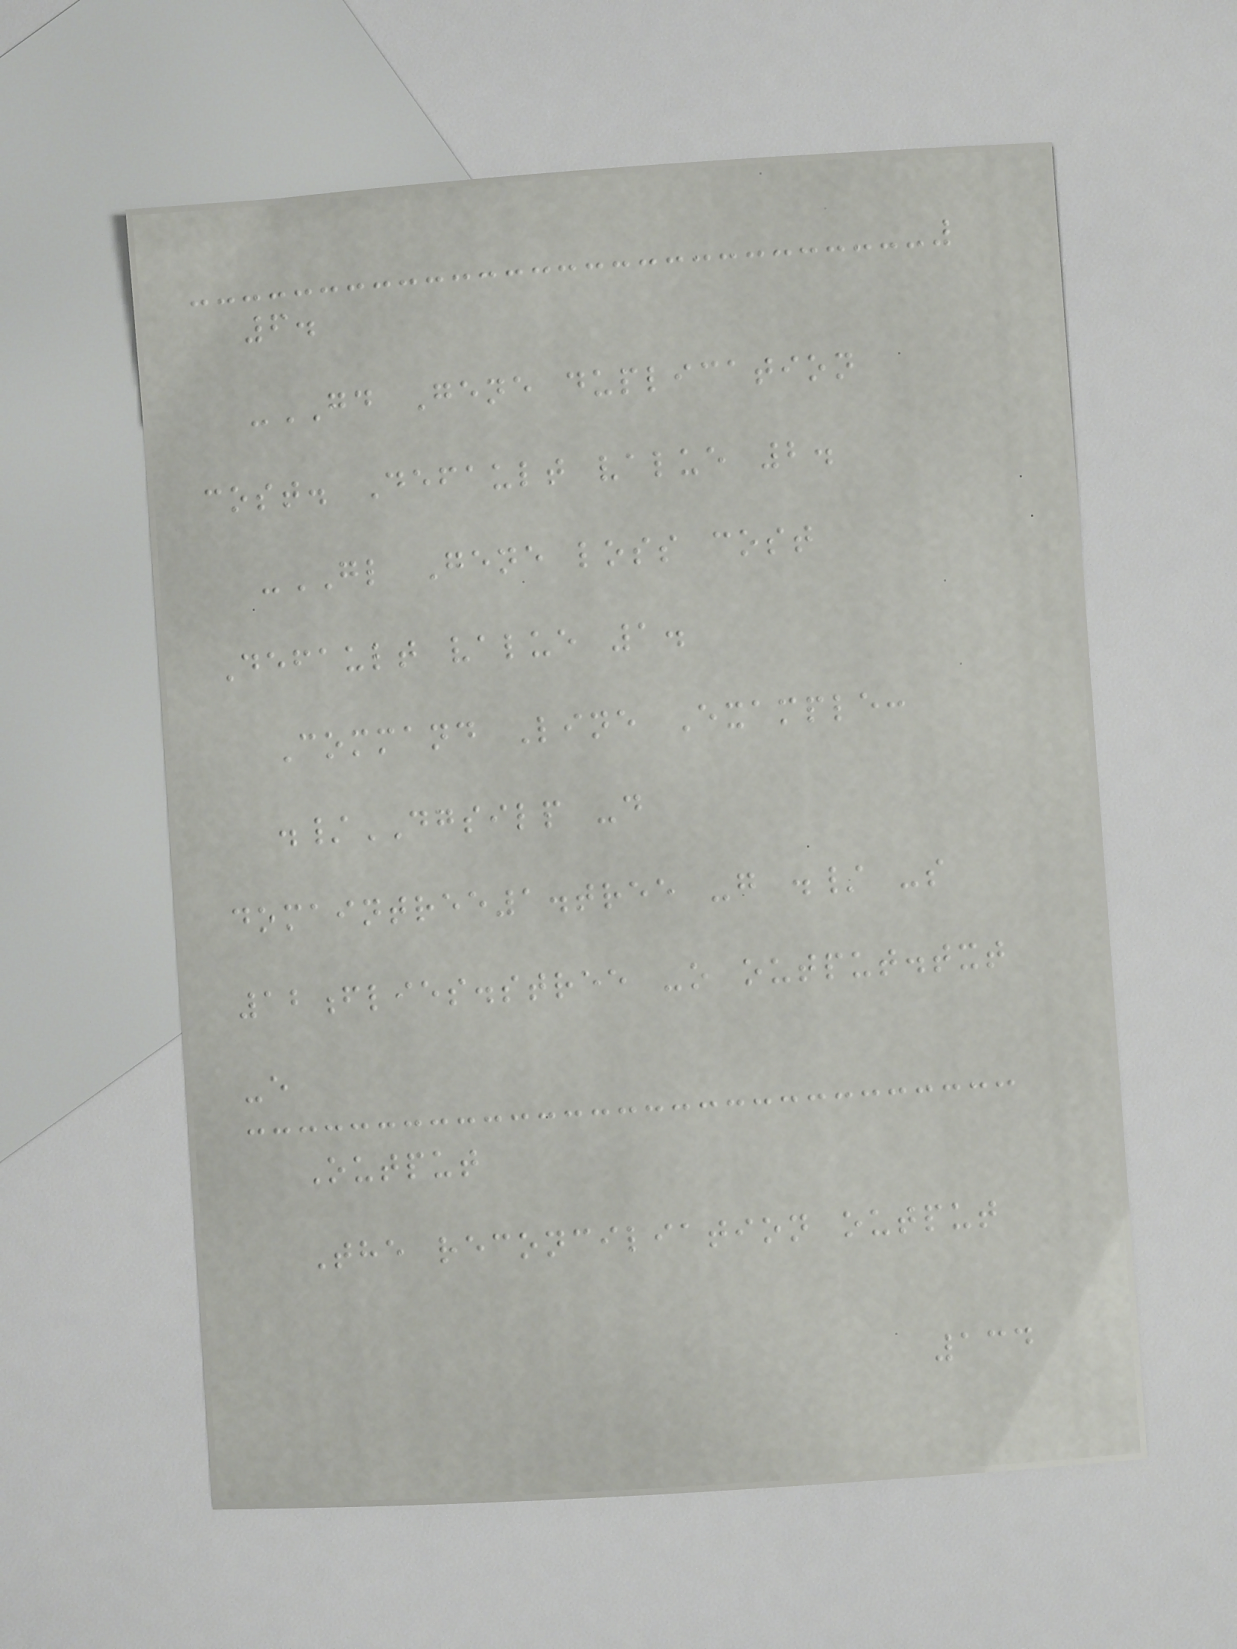6.
-GD Gene duplication
cost. Default value 2.
-GL Gene loss cost
Default value 1.
Command Line Example:
./DGSILP -d
domaintree1.tree -g ./ -s
12flies.stree -o output.txt
-e
Output
The reconciliation output
134
